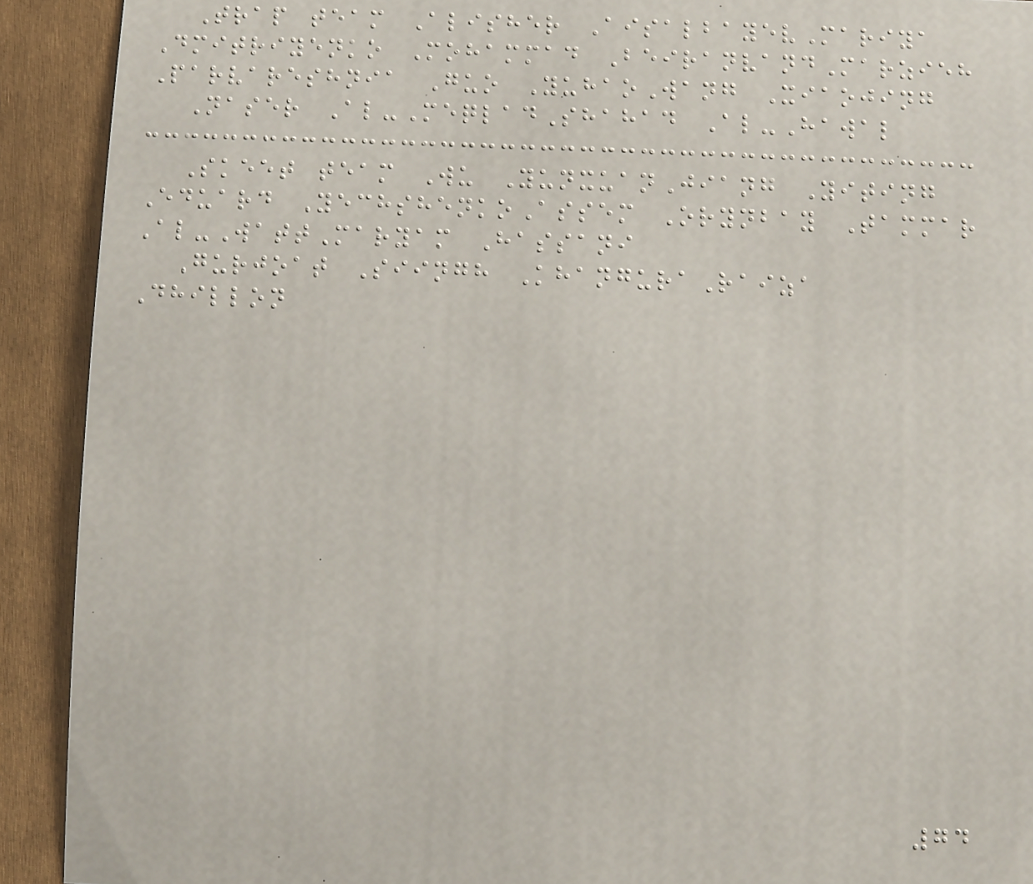Trap team Alisher AisalbayevMariya
Dmitriyenko Mohammad BeiranvandMarzieh
Parvareshnia Guo YuhaoWang Xiaojing
Naser Al-MeqladShahad Al-Hawal
Skeet team Wu YunxuanJiang Yiting
Eduard YechshenkoAssem Orynbay Tammar
Al-WattMaryam Hassani
Gurjoat Siingh KhanguraRaiza
Dhillon
74
